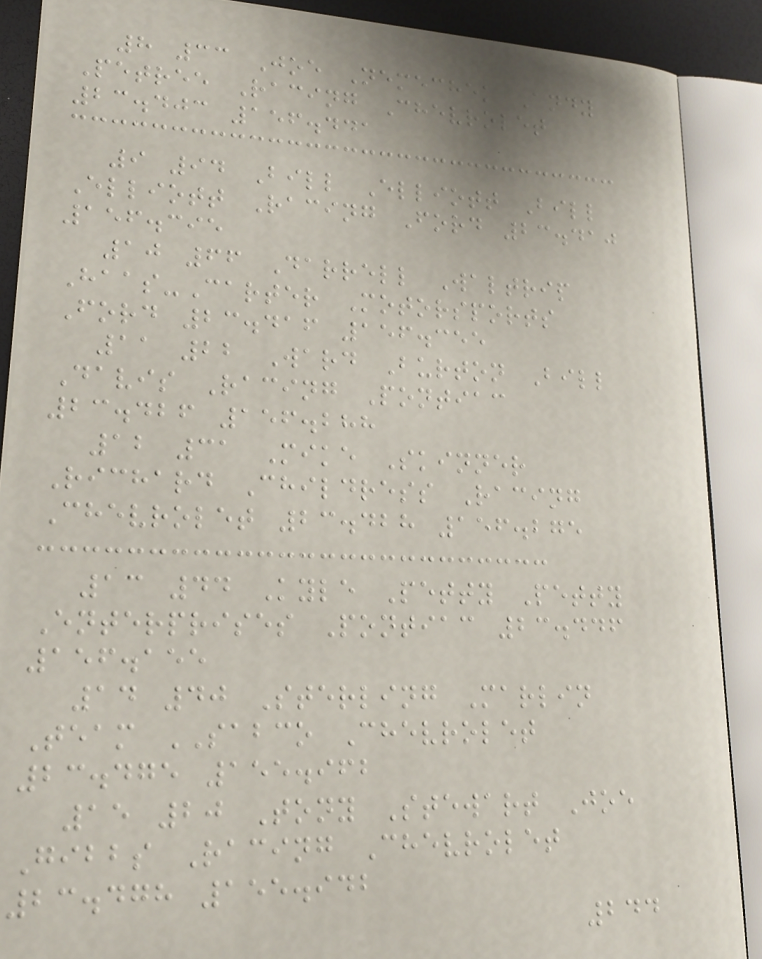8 33 Joe Nemechek Andy
Petree Racing Chevrolet
23.403 156.441
9 94 Bill Elliott Bill
Elliott Racing Ford 23.410
156.395
10 66 Darrell Waltrip
Haas-Carter Motorsports
Ford 23.416 156.355
11 22 Ward Burton Bill
Davis Racing Pontiac
23.426 156.288
12 31 Mike Skinner
Richard Childress Racing
Chevrolet 23.428 156.275
13 44 Kyle Petty Petty
Enterprises Pontiac 23.446
156.155
14 40 Sterling Marlin
Team SABCO Chevrolet
23.475 155.962
15 20 Tony Stewart Joe
Gibbs Racing Chevrolet
23.478 155.942
244
